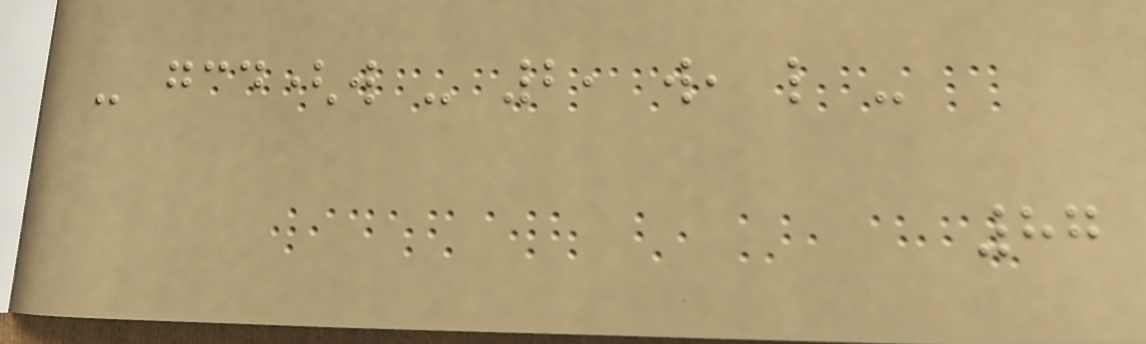- gcd(w - 2, w, l -
87
